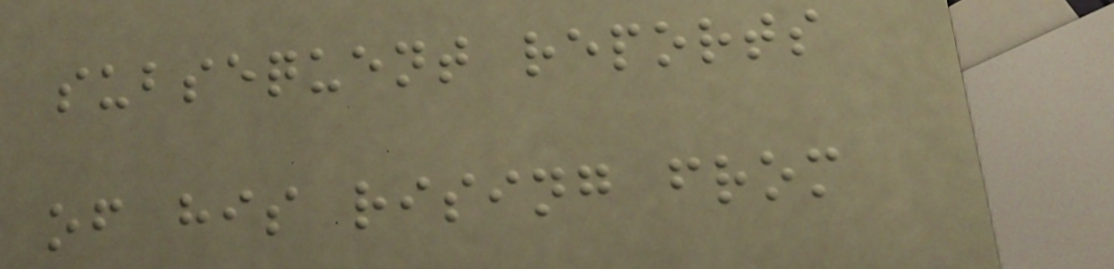subsequent reports
of his rising from
